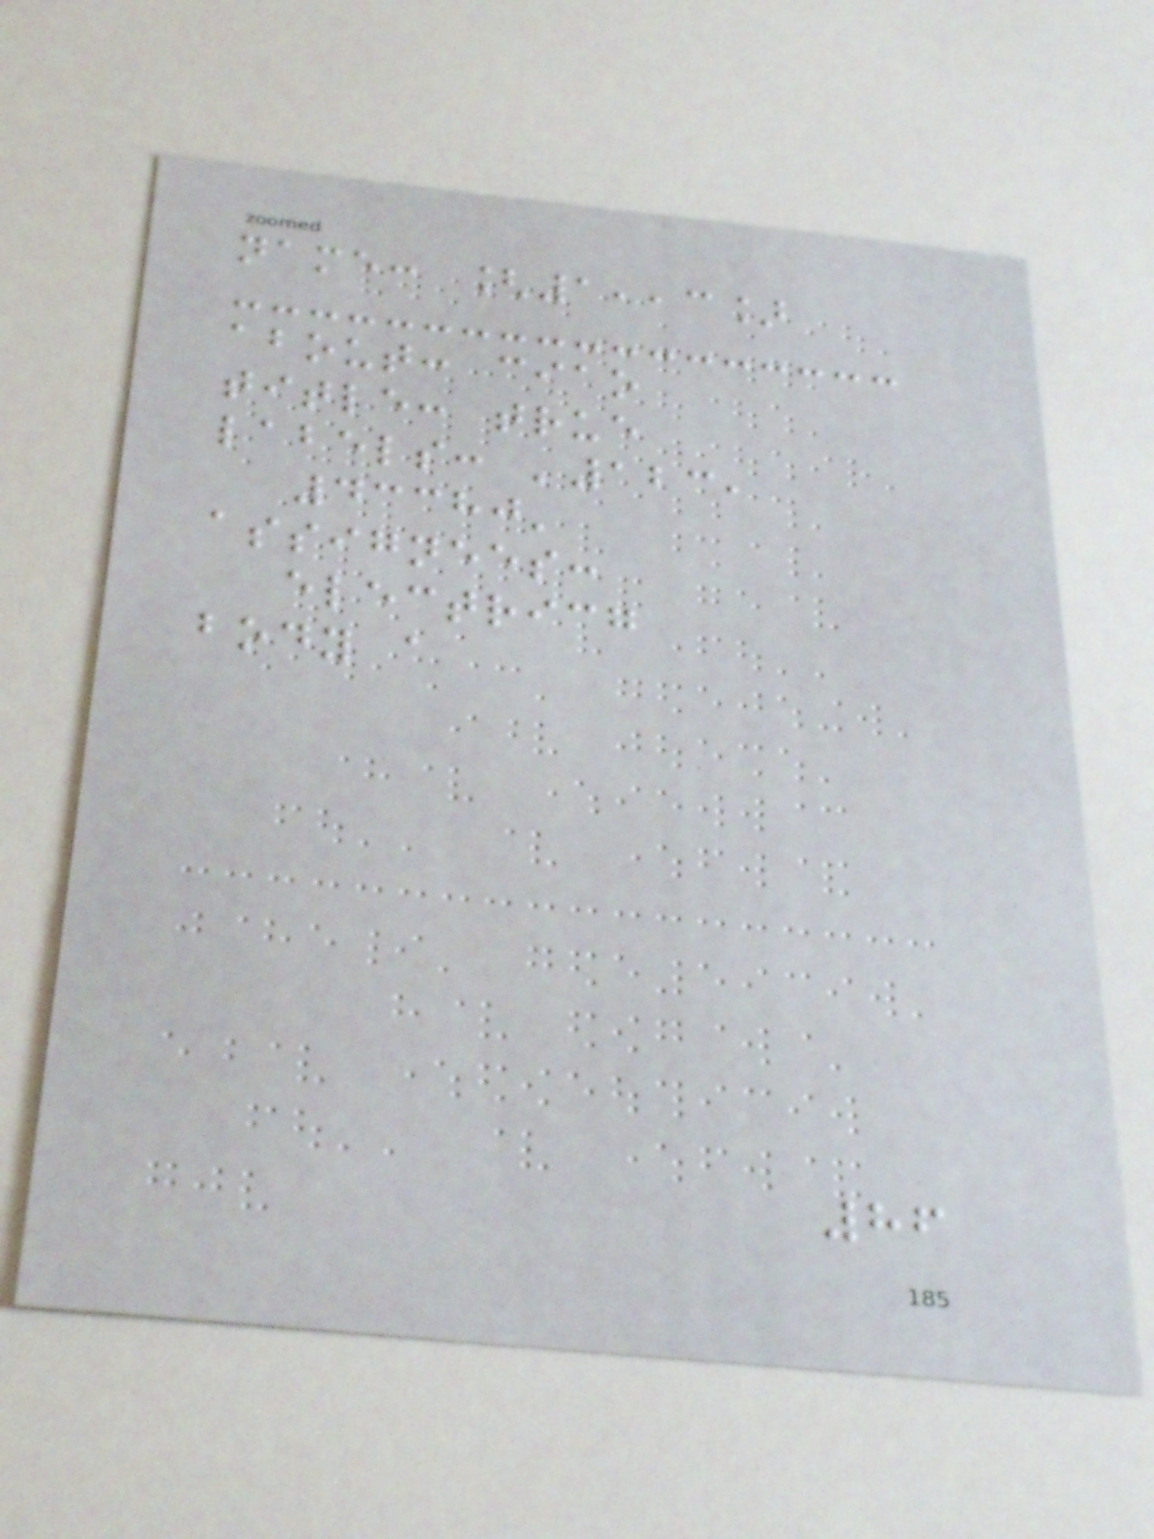name: [1,,3]
about: ciao
title: true
labels: '123,
43380'
assignees:
electricg
body a
86
